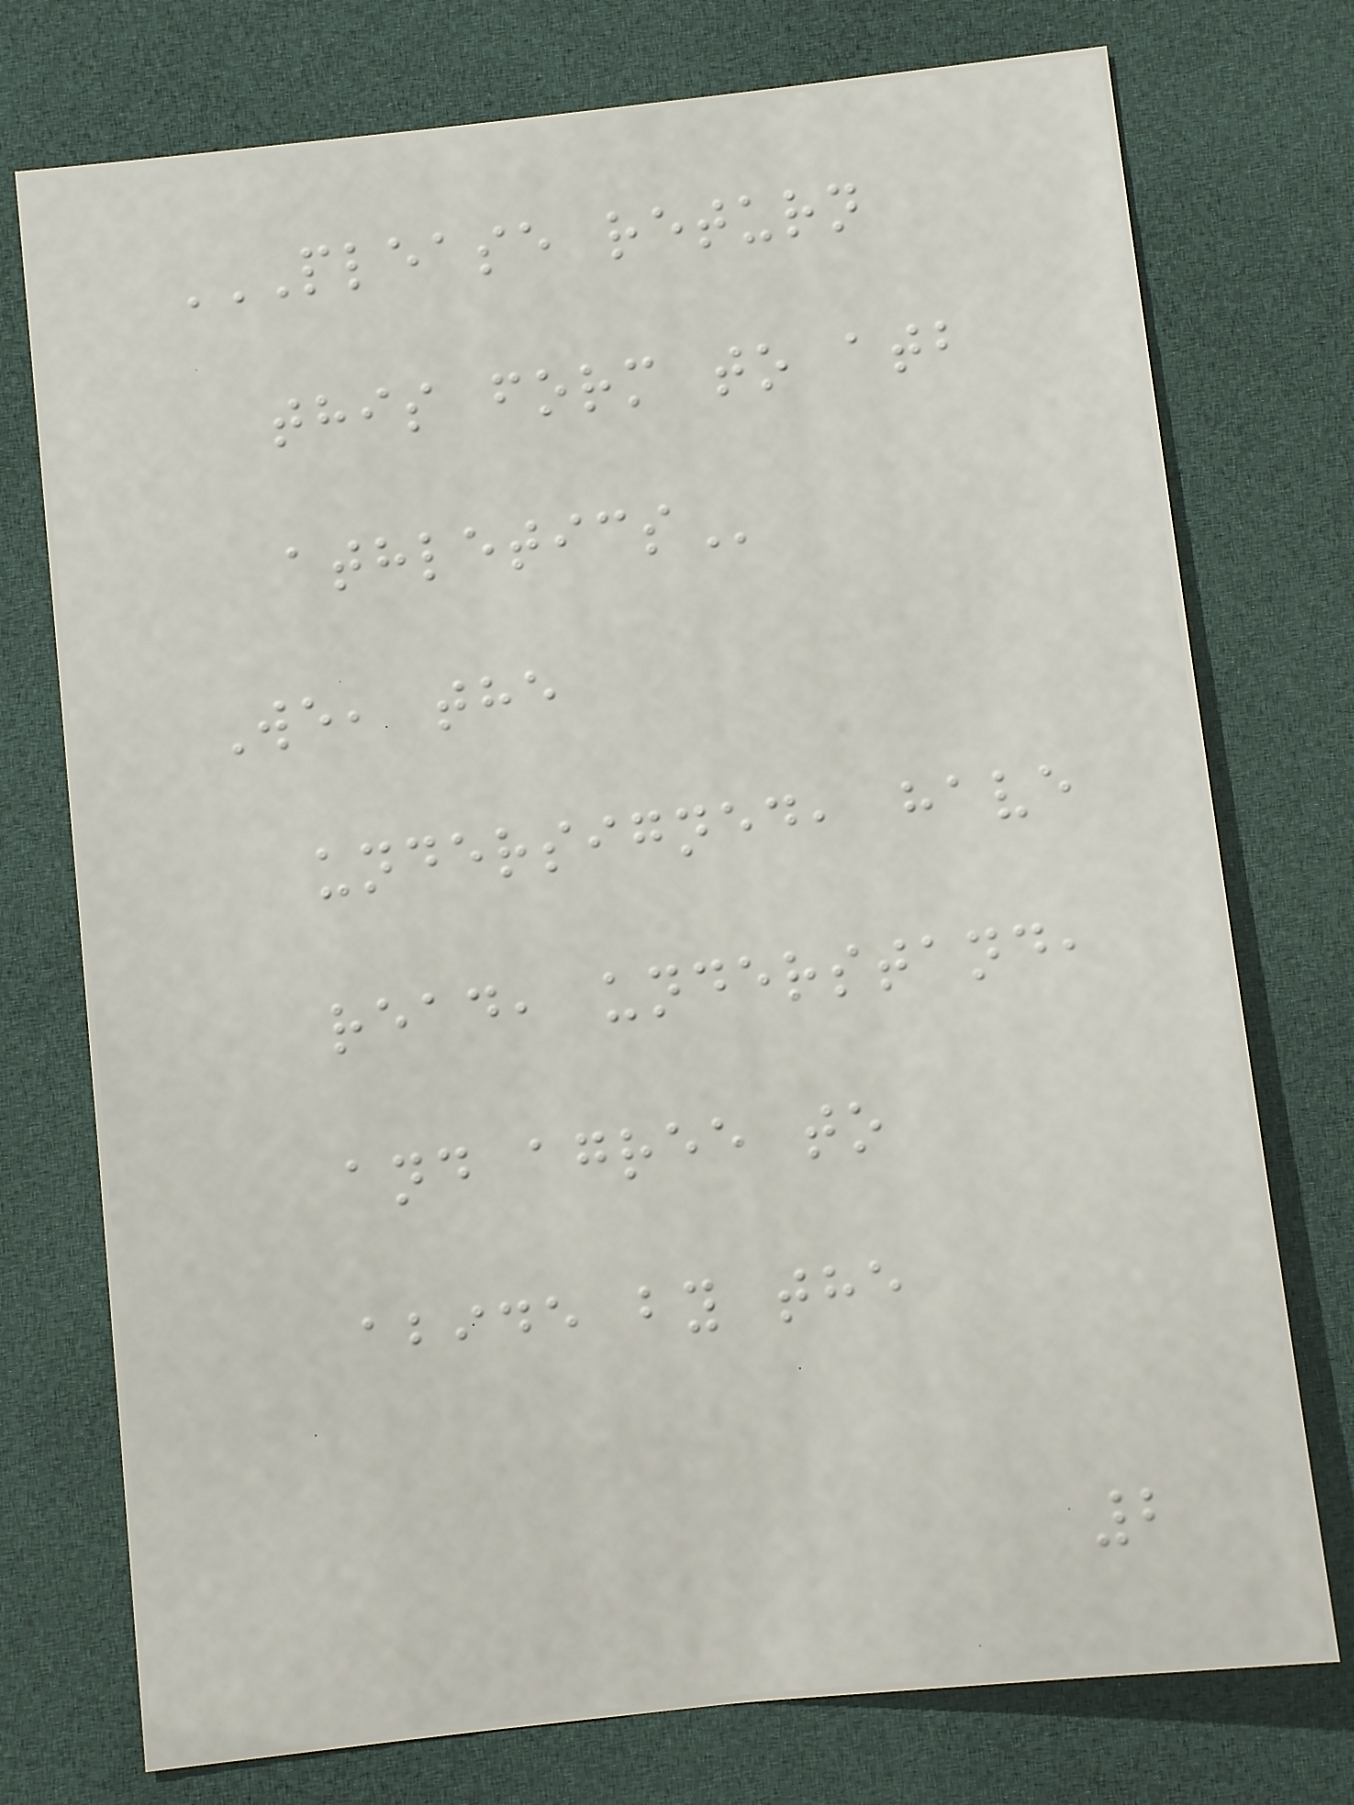PLEASE RETURN
THIS FORM TO ATB
ATHLETICS
We, the
undersigned, have
read, understand,
and agree to
abide by the
2
